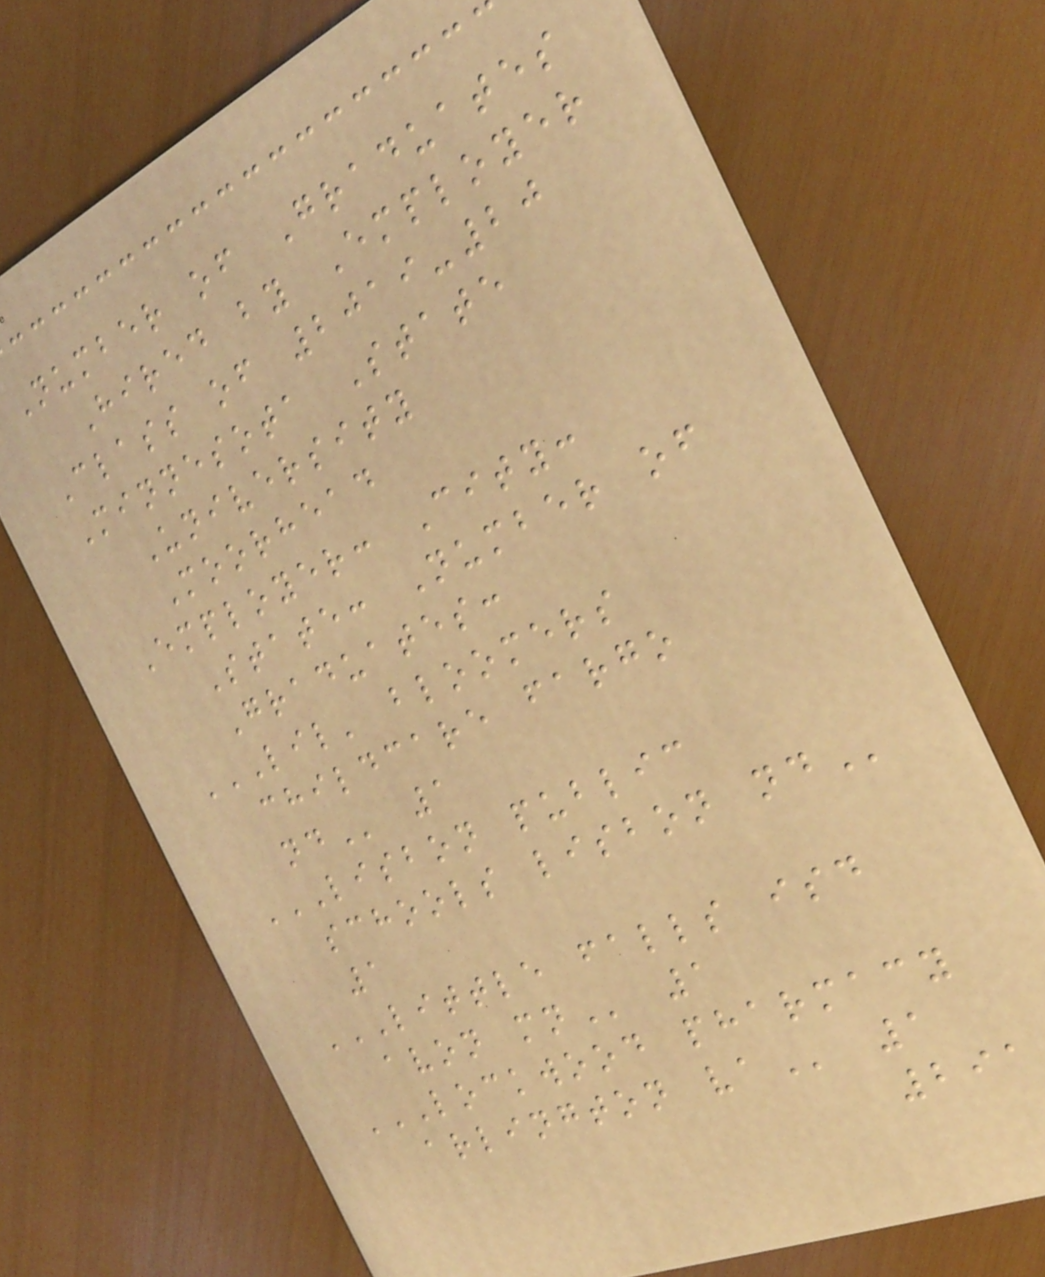Number of Graduates
Hired by Employer
Class of 2019-20
Minnesota State
University
Moorhead
Employer: City:
State: Number of
Graduates:
LIL' BLOOMERS
CHILDCARE FARGO
ND 1
LISBON PUBLIC
SCHOOLS LISBON ND
1
LITTLE FALLS ISD
AVON MN 1
LOCKWOOD PHARMACY
ARLINGTON VA 1
291
